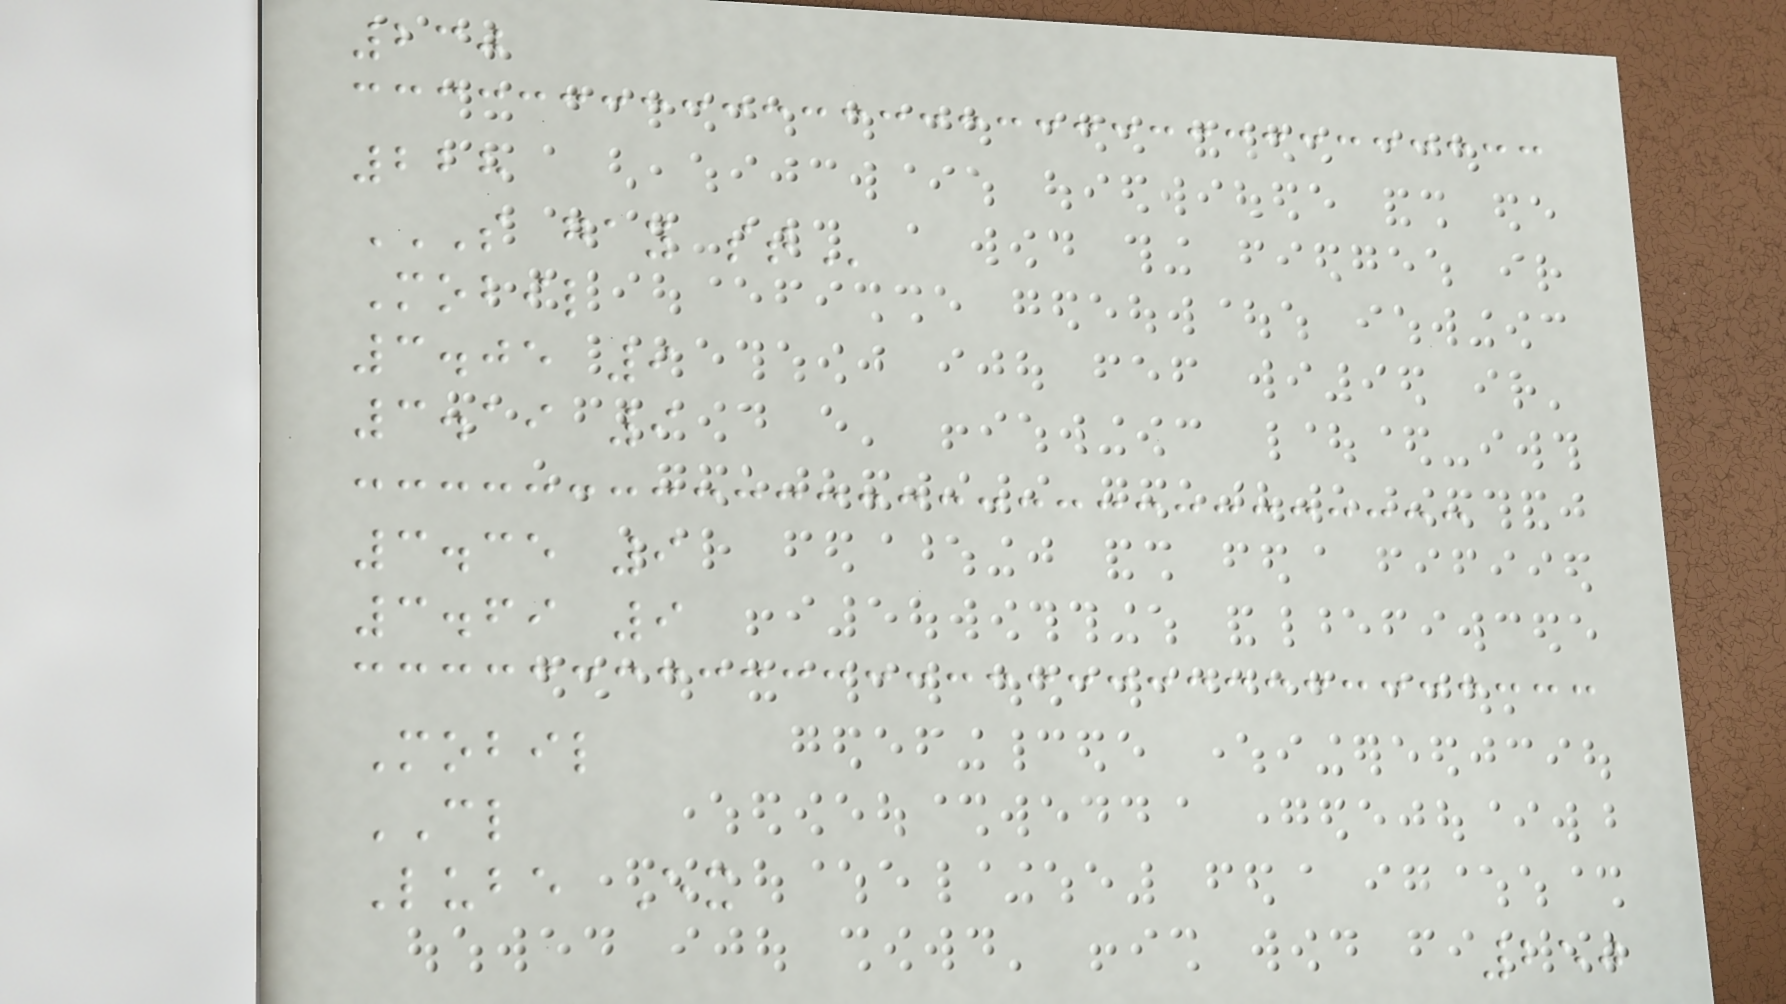230
228
S GAY ST
Mobil
3.05 9
3.19 9
3.35 9
3.69 9
Mobil
CL
Lube Ex
250
